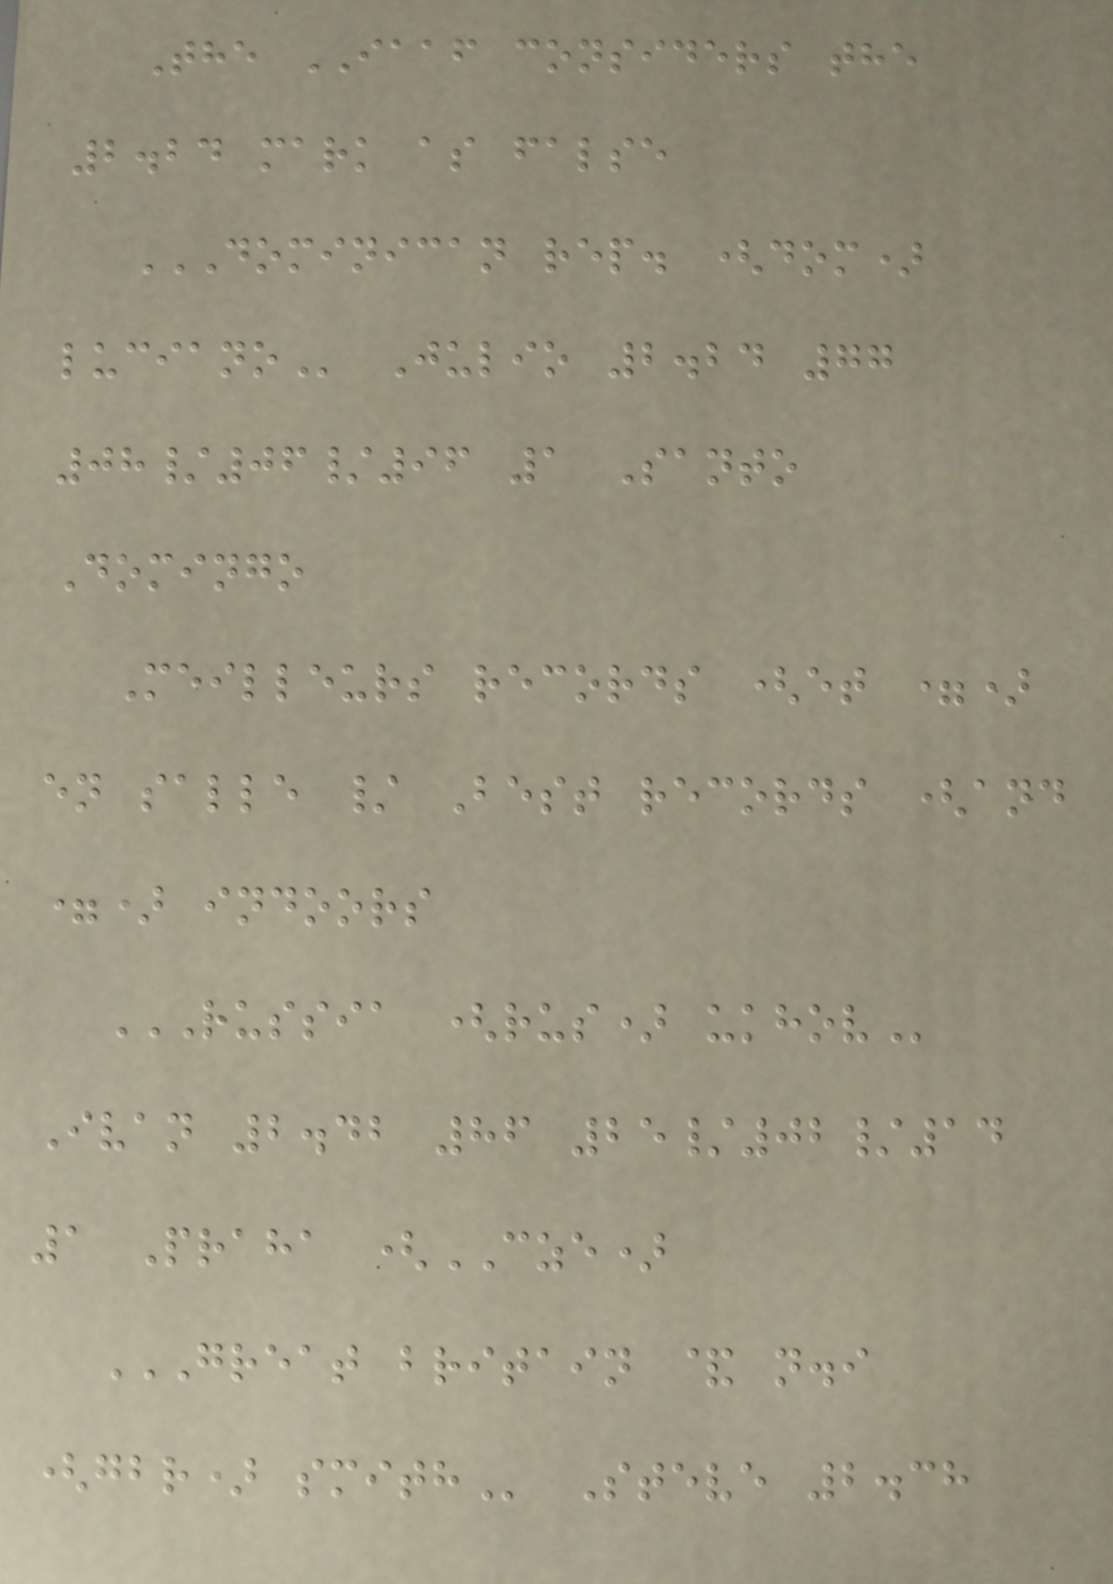The IAAF considers the
2.24 mark as false
DOMINICAN REP. (DOM)
LUCIANO Julio 2.24 77
08/06/96 1 Santo
Domingo
Meilleurs records (et =)
en salle / Best records (and
=) indoors
RUSSIA (RUS) UKHOV
Ivan 2.42 86 25/02/14
1 Praha (CZE)
GREAT BRITAIN & N.I
(GBR) SMITH Steve 2.38
